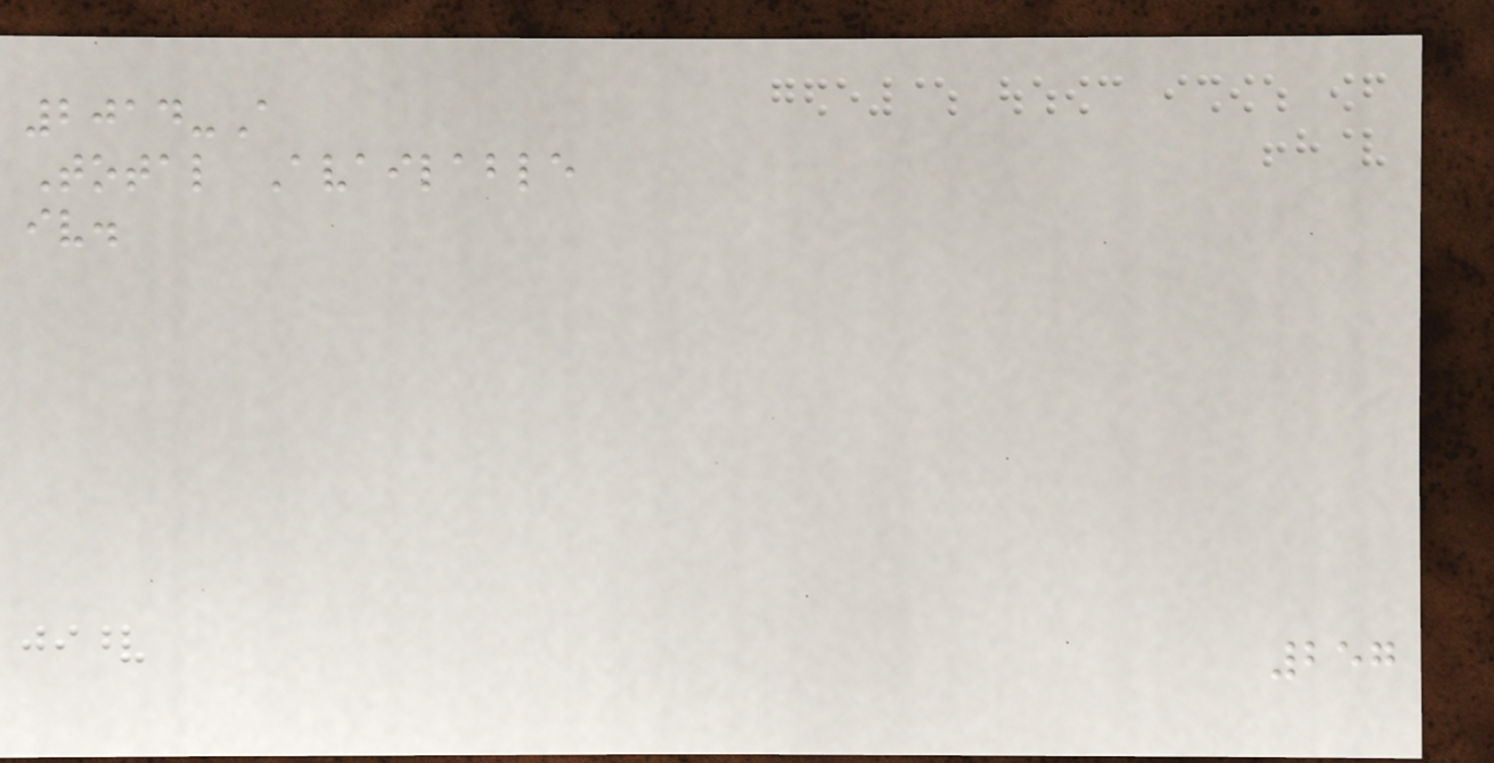2014-A
Total Available
iv.
257
